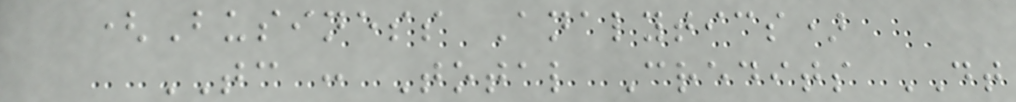(Business Analytics)
TC : Total Credits DT
